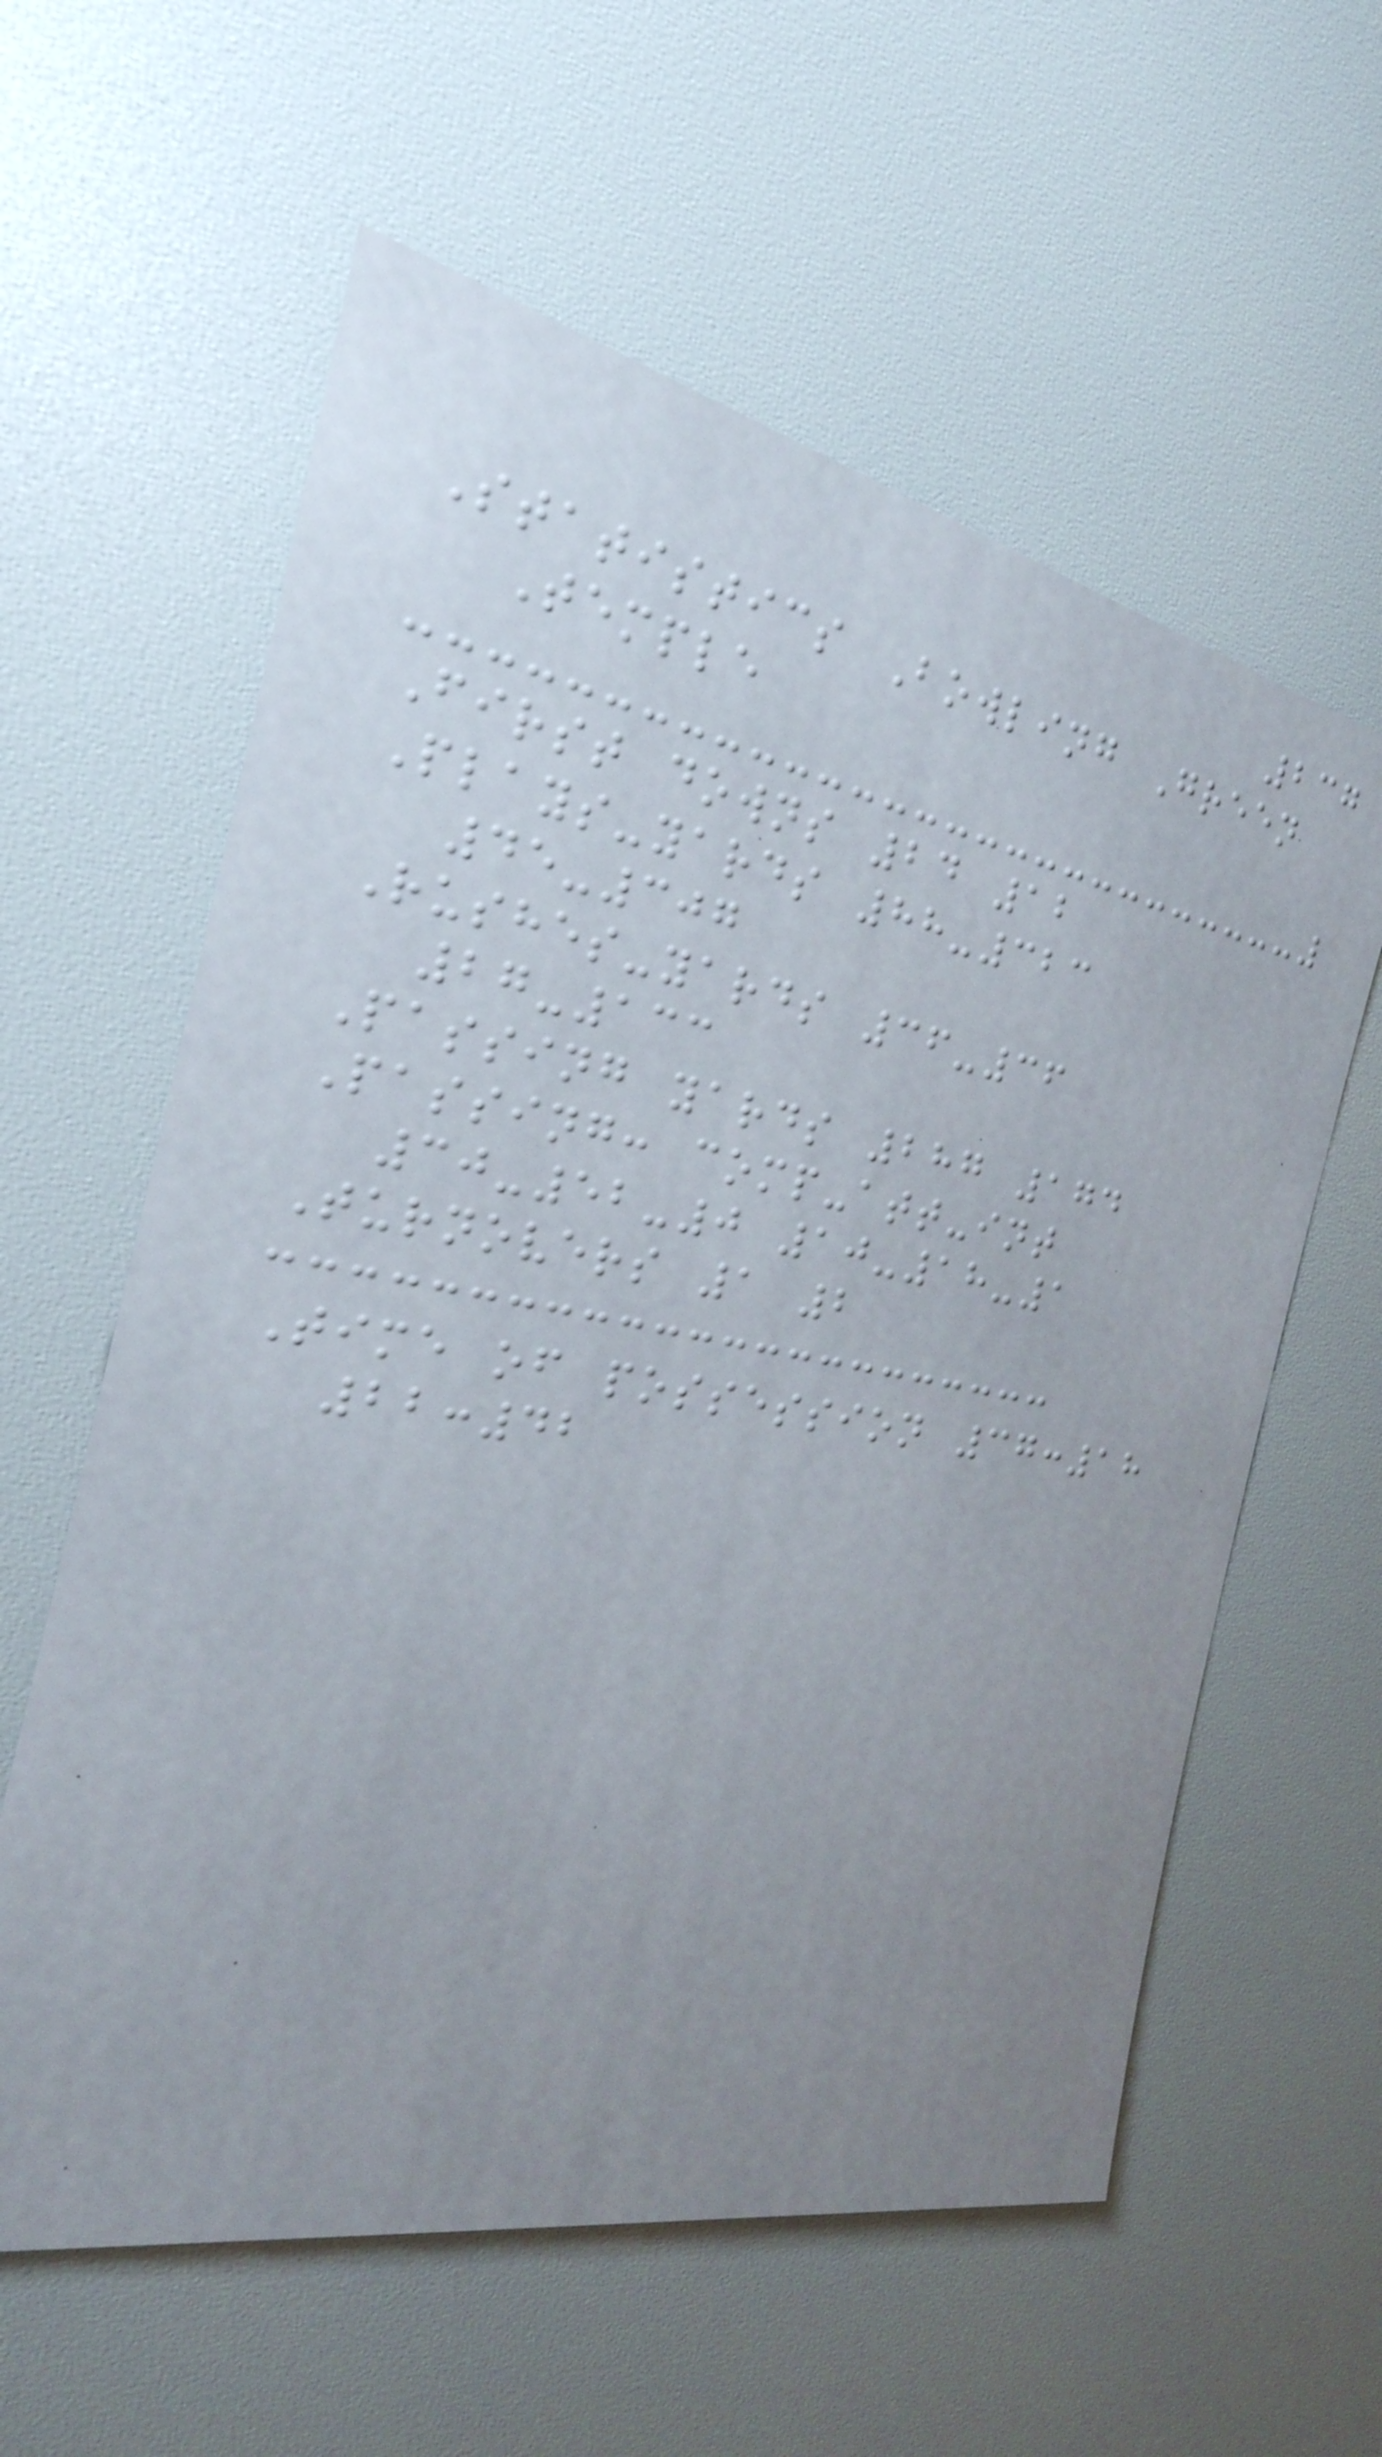237
Statistics Bowling Green
Temple
First downs 24 12
Plays-yards 88-323
45-307
Rushes-yards 36-36
27-133
Passing yards 287 174
Passing: comp-att-int
30-52-0 10-18-1
Turnovers 1 2
Time of possession 37:18
22:42
